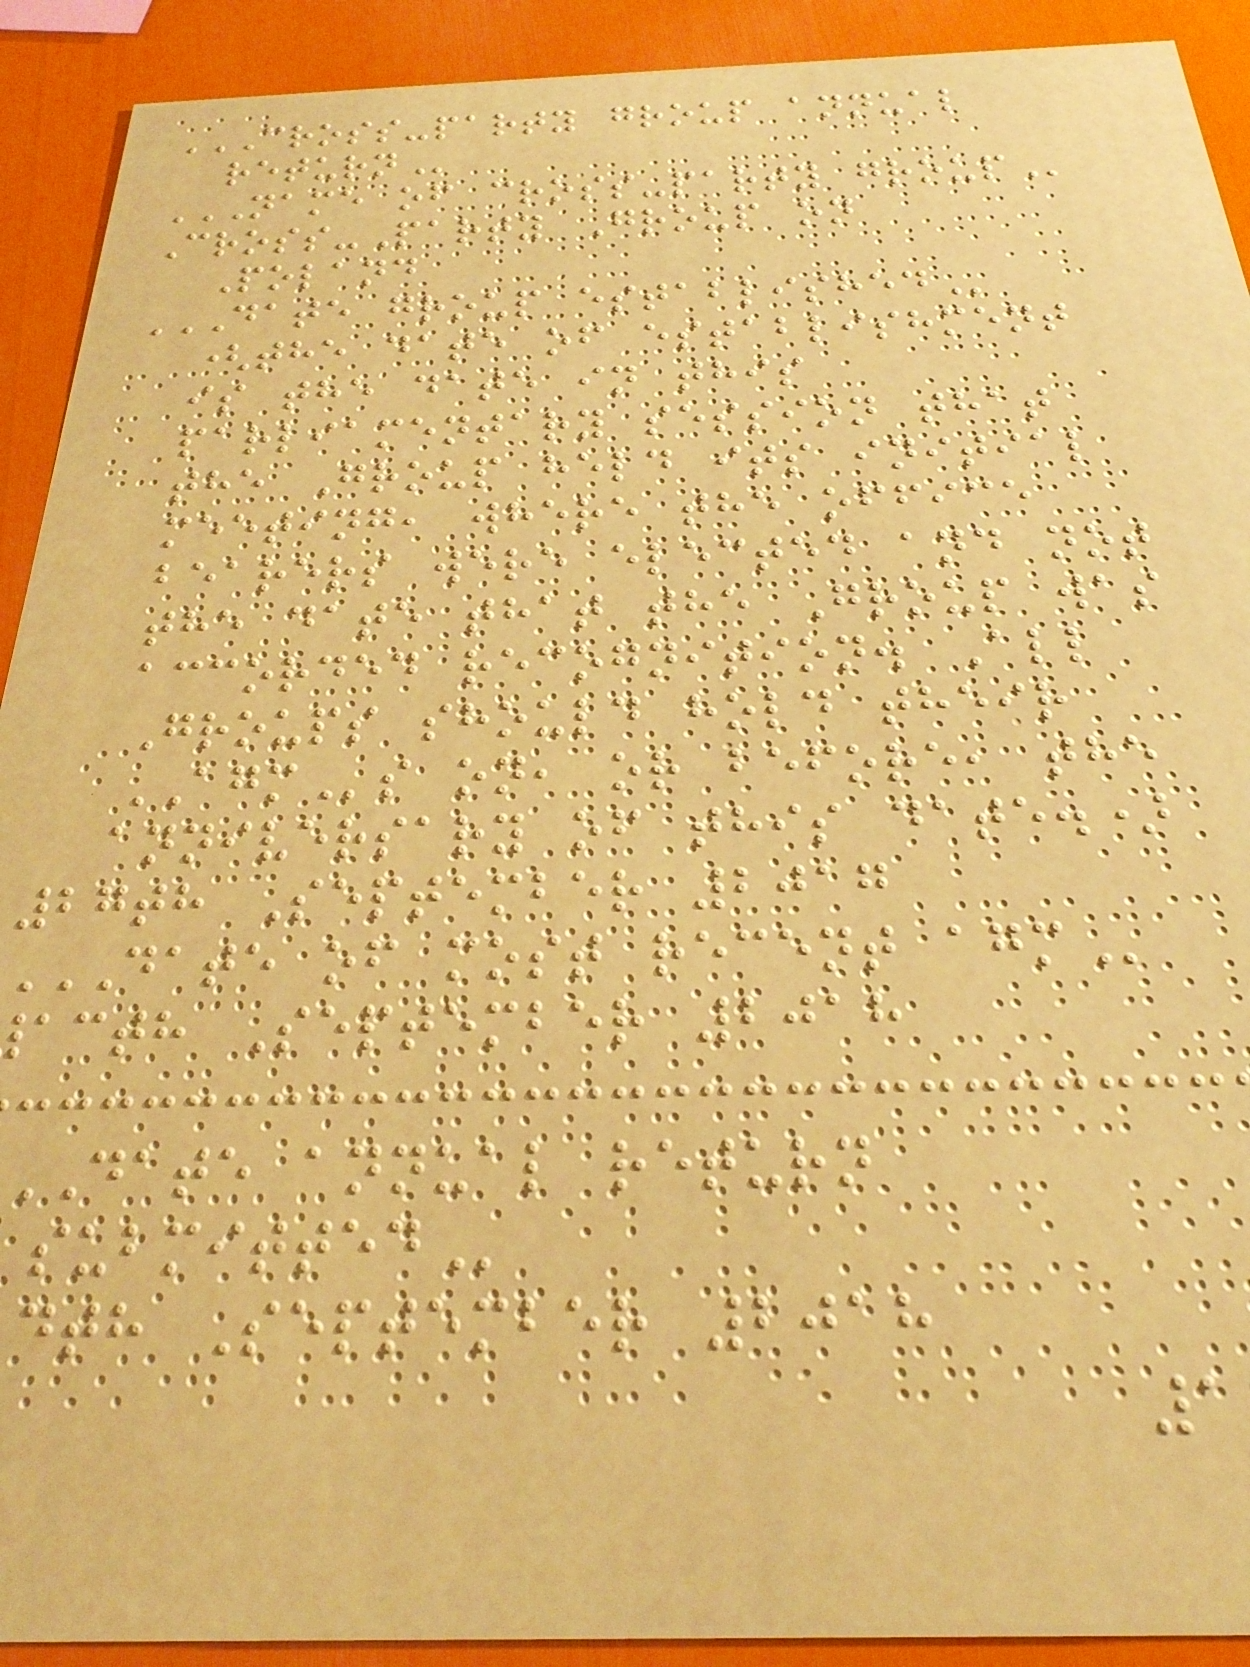CROSS-PARTY GROUP ANNUAL
NAME OF CROSS-PARTY GROUP
Cross-Party Group on
Poland
DATE GROUP ESTABLISHED
(the date of establishment
is the date in this
parliamentary session that
the Group held its initial
meeting, where the office
bearers were elected and not
the date that the Group was
accorded recognition. All
Groups should hold their
AGMs on, or before, the
anniversary of this date.)
27th September 2017
DATE OF MOST RECENT AGM
acth September 2018
DATE annual return
dth September 2018
